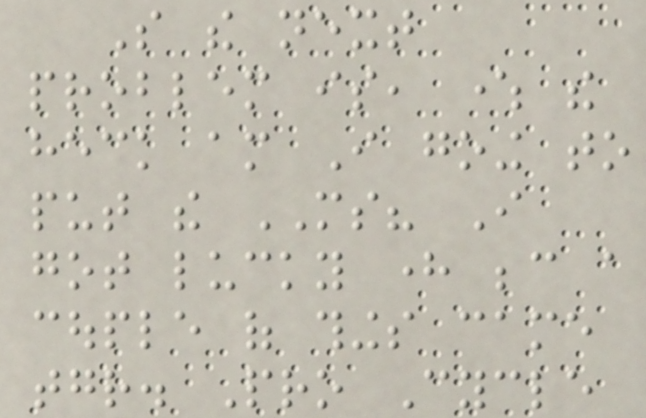So the next
problem is, where the
heck am I going to
put the MS? I
got lucky here because a
couple of things came
together. Pro Cycle
